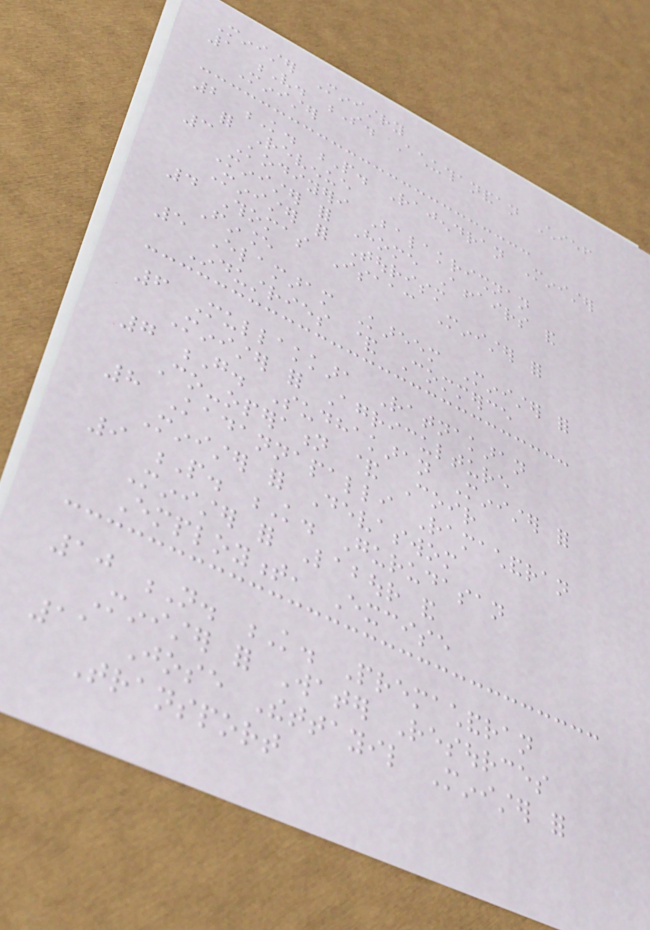Minister Ministry
1 V. S. Achuthanandan Chief
Minister
2 K. P. Rajendran Minister
for Revenue
3 Kodiyeri Balakrishnan
Minister for Home Affairs and
Minister for Tourism
4 Thomas Isaac Minister for
Finance
5 Elamaram Kareem Minister for
Industries & Commerce
6 Mullakkara Ratnakaran
Minister for Agriculture
7 G. Sudhakaran Minister for
Co-operation & Coir
8 Kadannapalli Ramachandran
Minister for Devaswom
9 P. K. Gurudasan
Minister for Labour and
Employment, Excise
10 N. K. Premachandran
Minister for Water Resources
11 Jose Thettayil Minister for
Transport
